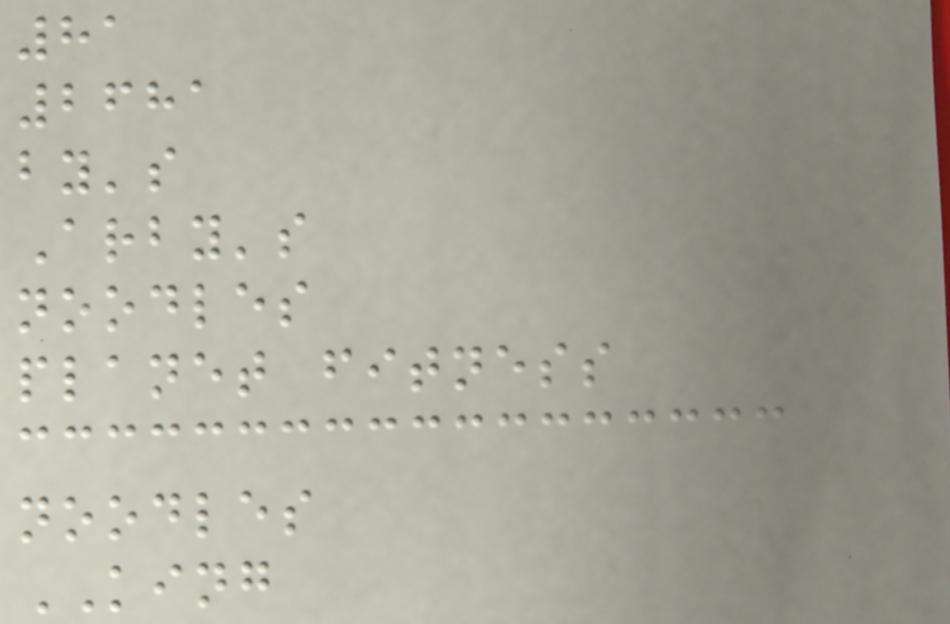81
2681
by's
Arby's
noodles
planet fitness
noodles
KING
